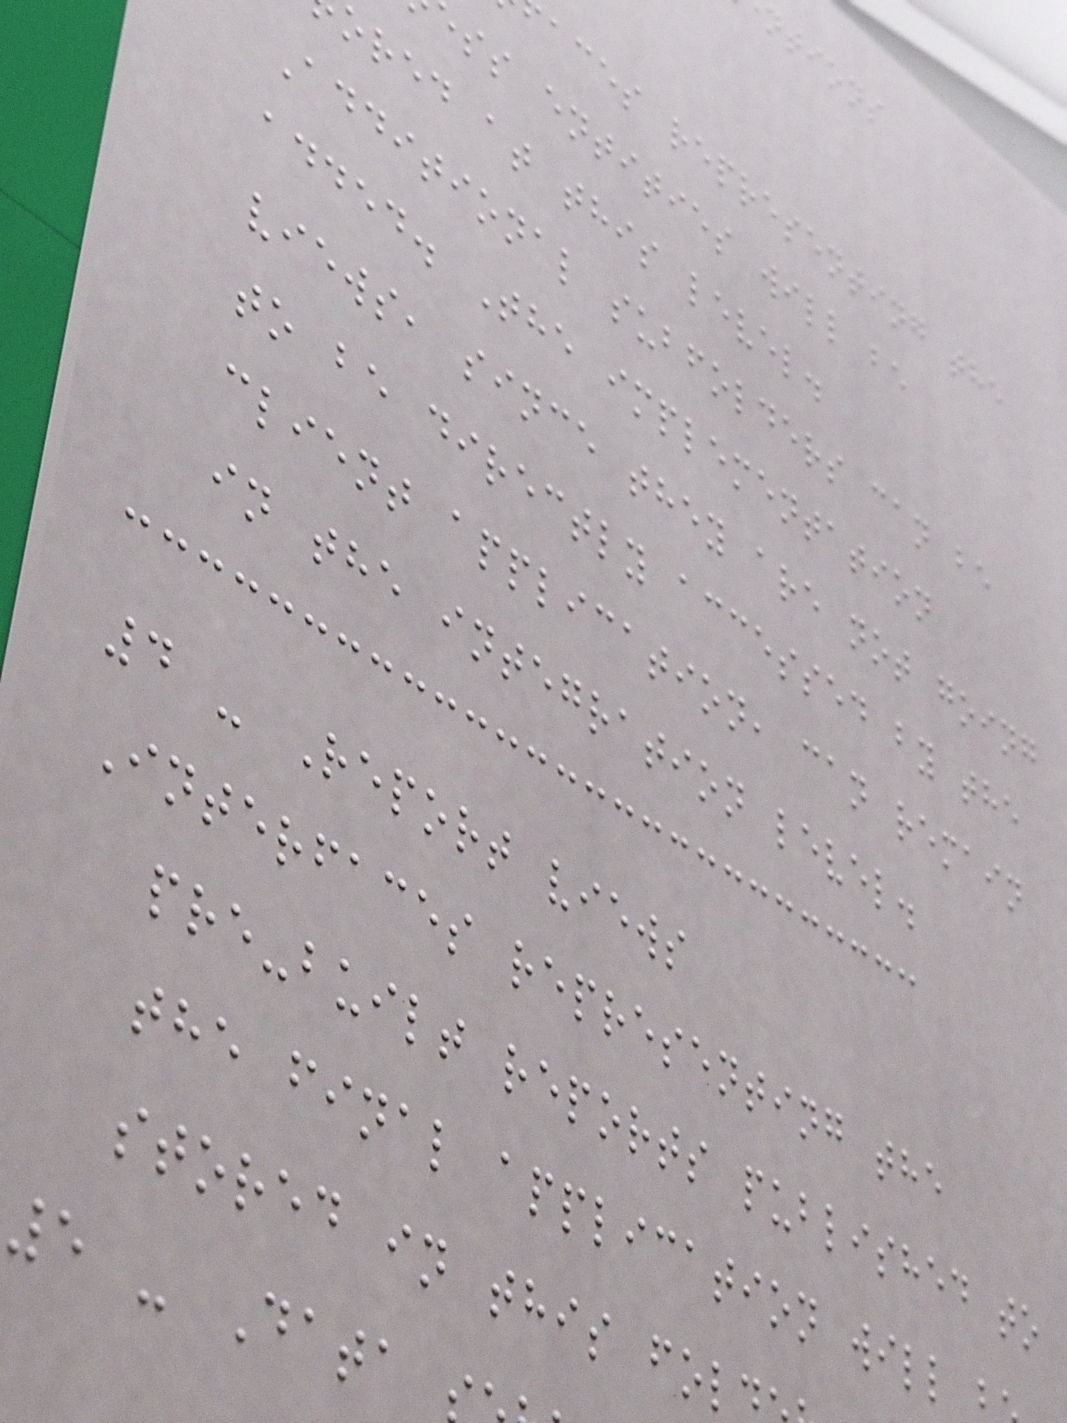aces representing the
ss entities will be
ored at this level.
Additional subfolders can be
added. The implementation
views, since they are not going
to be directly accessed by the
client application, can remain
in the integration level.
4 - Report views
Interfaces representing the
pre-built reports published to
the final application will
stored in this fol
5 - Data
